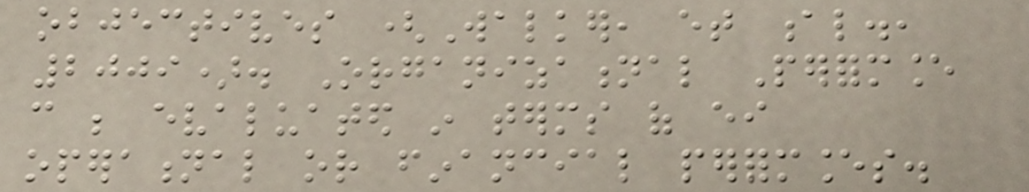objectives (Walker, et al.,
2009). Organizational Performance
can be evaluated in terms of either
operational or financial performances.
